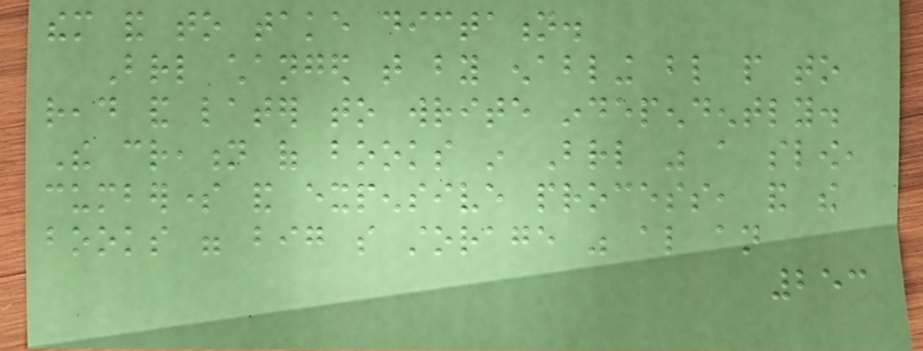them and to take dictation.
Braille changed that by enabling blind people to
read and later to write independently.
The creation of books in Braille was a slow,
cumbersome and expensive process, and the
books were big so storage was also an
253
